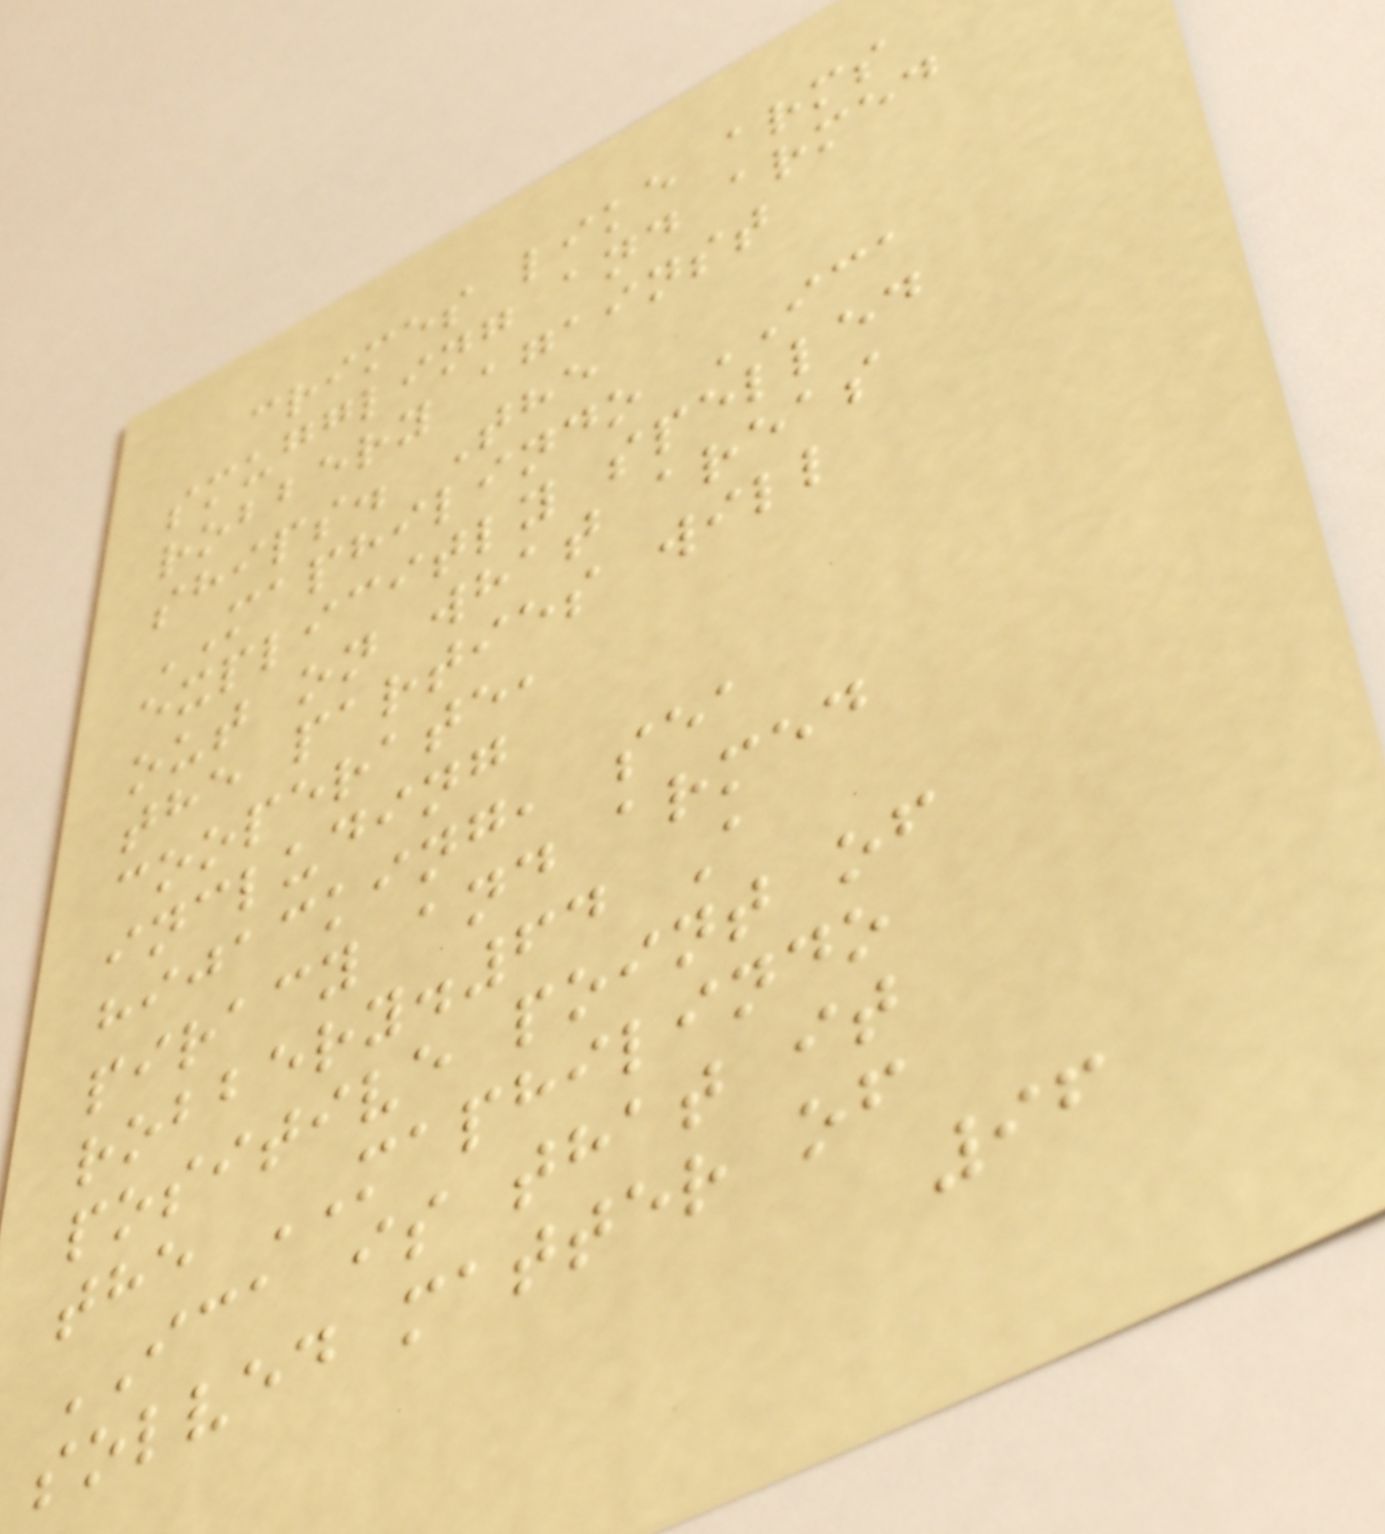crimes like arms
smuggling and armed
robbery against
ships. The
MAPHILINDO ICA
explicitly spelled
out on what areas
the parties will
cooperate,
including
hijacking, sea
piracy and armed
robbery.64 A
positive point of
the MAPHILINDO
ICA is that it
solved matter of
96
